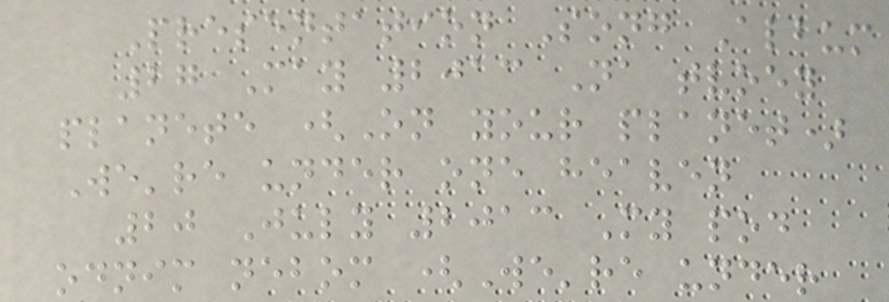Presentation Song Album
27 May 2013 Na tvoey
planete (On your planet)
We're under one heaven
20 July 2013 My pod
odnim nebom (We're under
